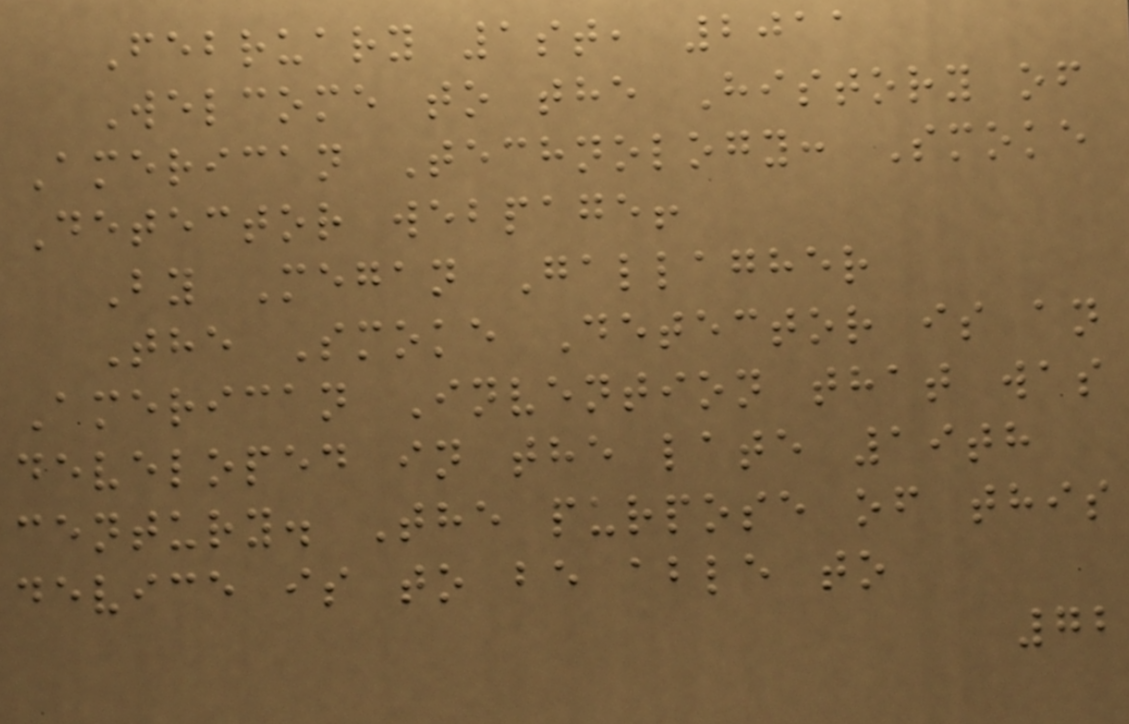February 1st, 2011
Welcome to the History of
American Technology: Smoke
Detector webpage!
By Megan Gallagher
The Smoke Detector is an
American Invention that was
developed in the late 19th
century. The purpose of this
device is to be able to
72
